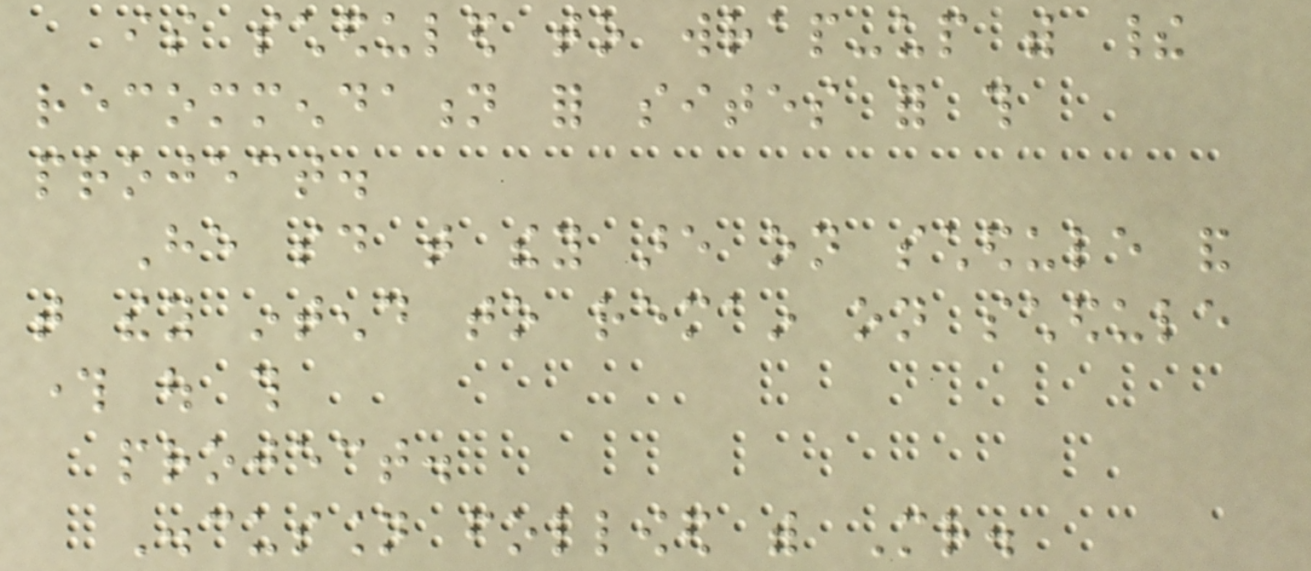is scheduled to wrap-up with their
recommendation for sites for this
project.
He said that they are on schedule and
that they intend to remain on schedule
through out this
project.
Discussion followed with Mr.
